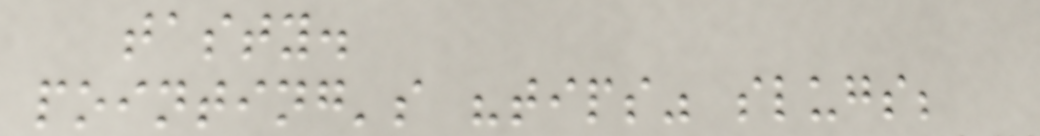tasty.
pointing's "tips" slugs;
